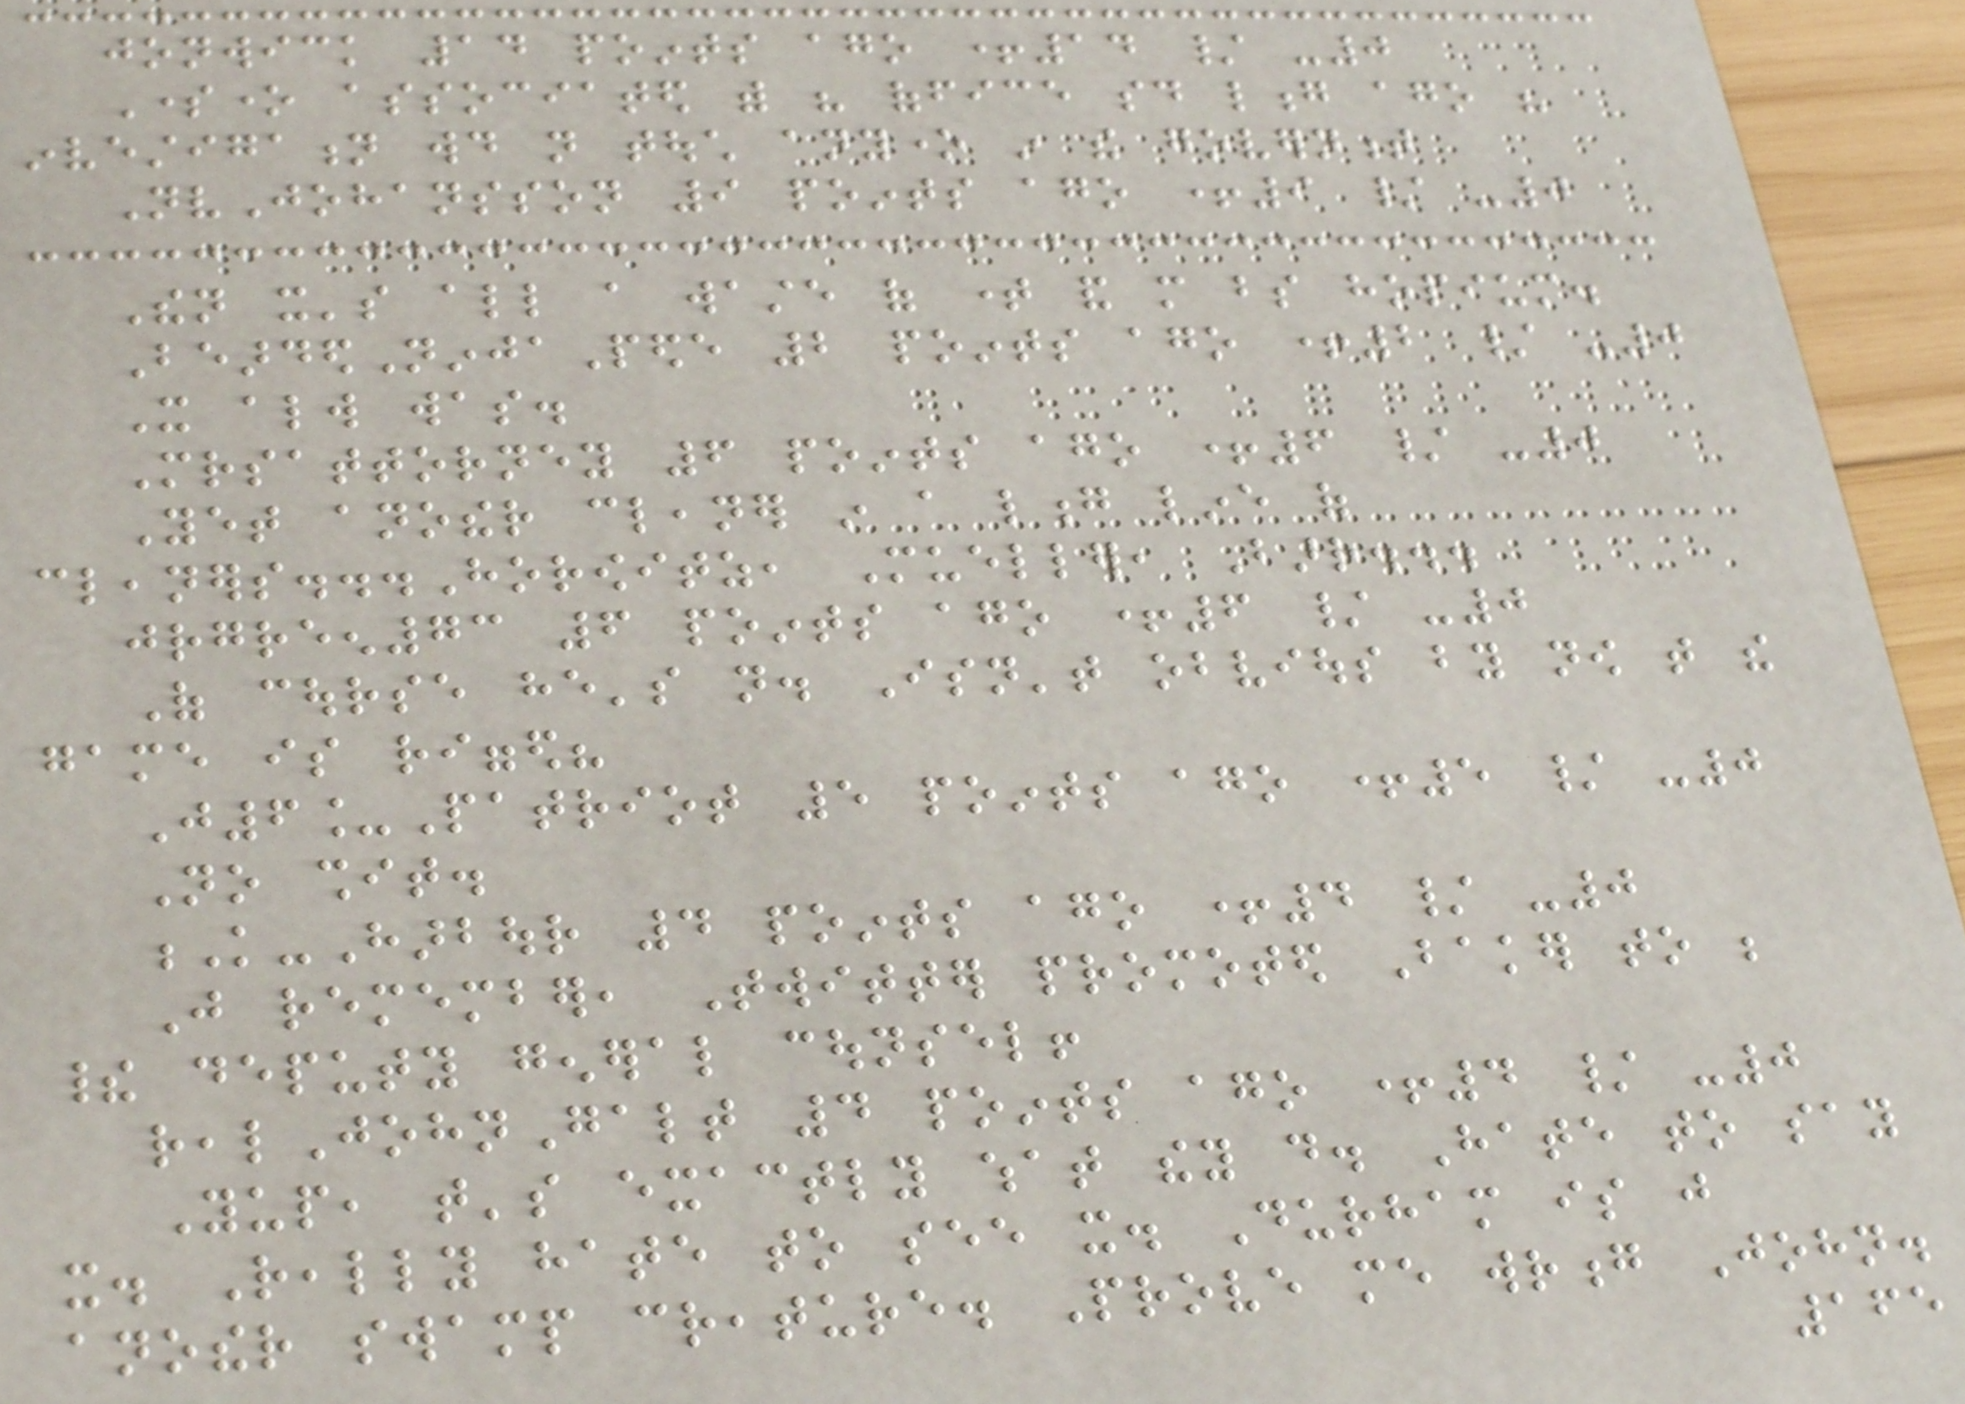jonwick 14 points ago +14 / -0
Someone associated with his office said long ago his
investigation would not touch anyone in the government
NvJohansson 9 points ago +9 / -0
Then it's all a waste of time and more bs hopium.
BeardedNinjaPede 2 points ago +2 / -0
It always was.
Mrsattorney 6 points ago +6 / -0
Yet another cleaner in a long line of
cleaners...Horowitz, Mueller, Barr...
jrgreen73 6 points ago +6 / -0
Of course he's not. Isn't obvious by now that the
game is rigged?
J6_Patriot 5 points ago +5 / -0
No shit.
K-Harbour 4 points ago +4 / -0
Just remember, Twitter promoted Baker to be
their deputy general counsel!
realJohnGalt 4 points ago +4 / -0
Yup, that's exactly what they do. Hate to say
it. Really hate to see it. Durham is just
another swamp creature. Prove me wrong John.
165
